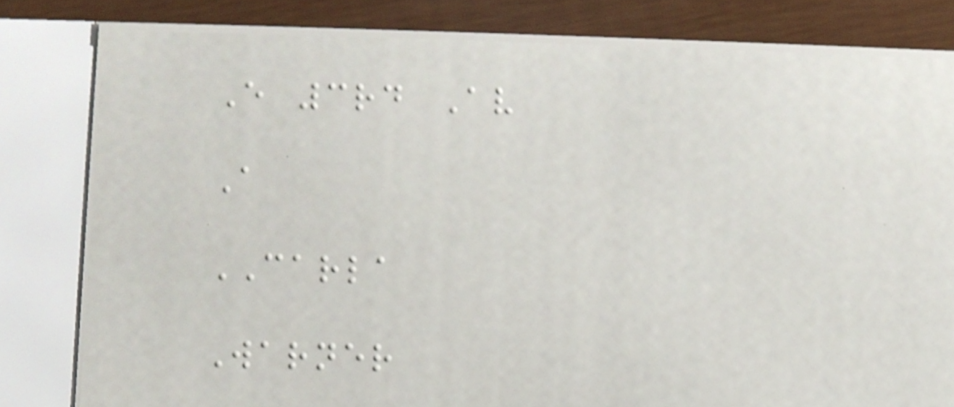E 3rd Av
A
CARLA
Warner
